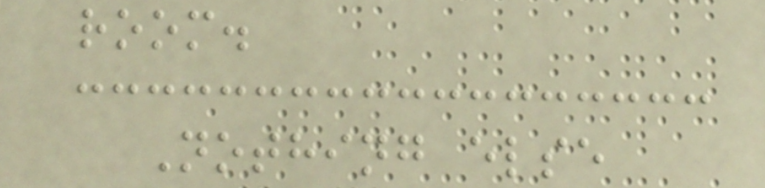room.
Nothing else
